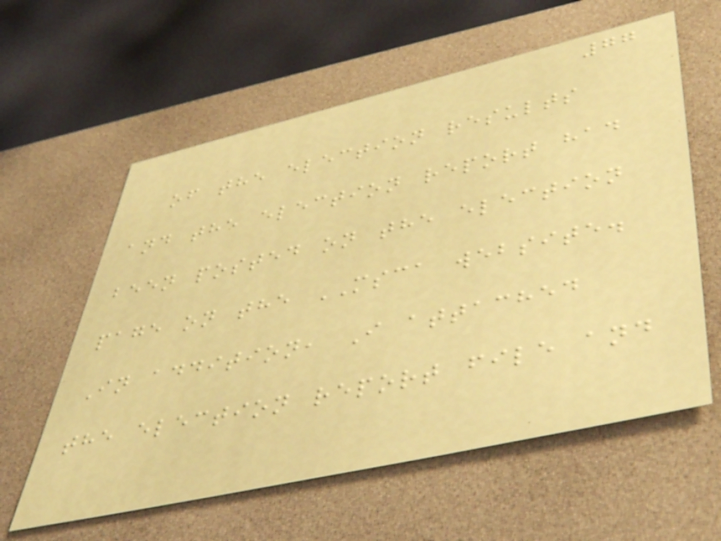77
of the election results
and the election report had
been posted on the election
page on the MSCA website.
In addition, I attached
the election report file and
